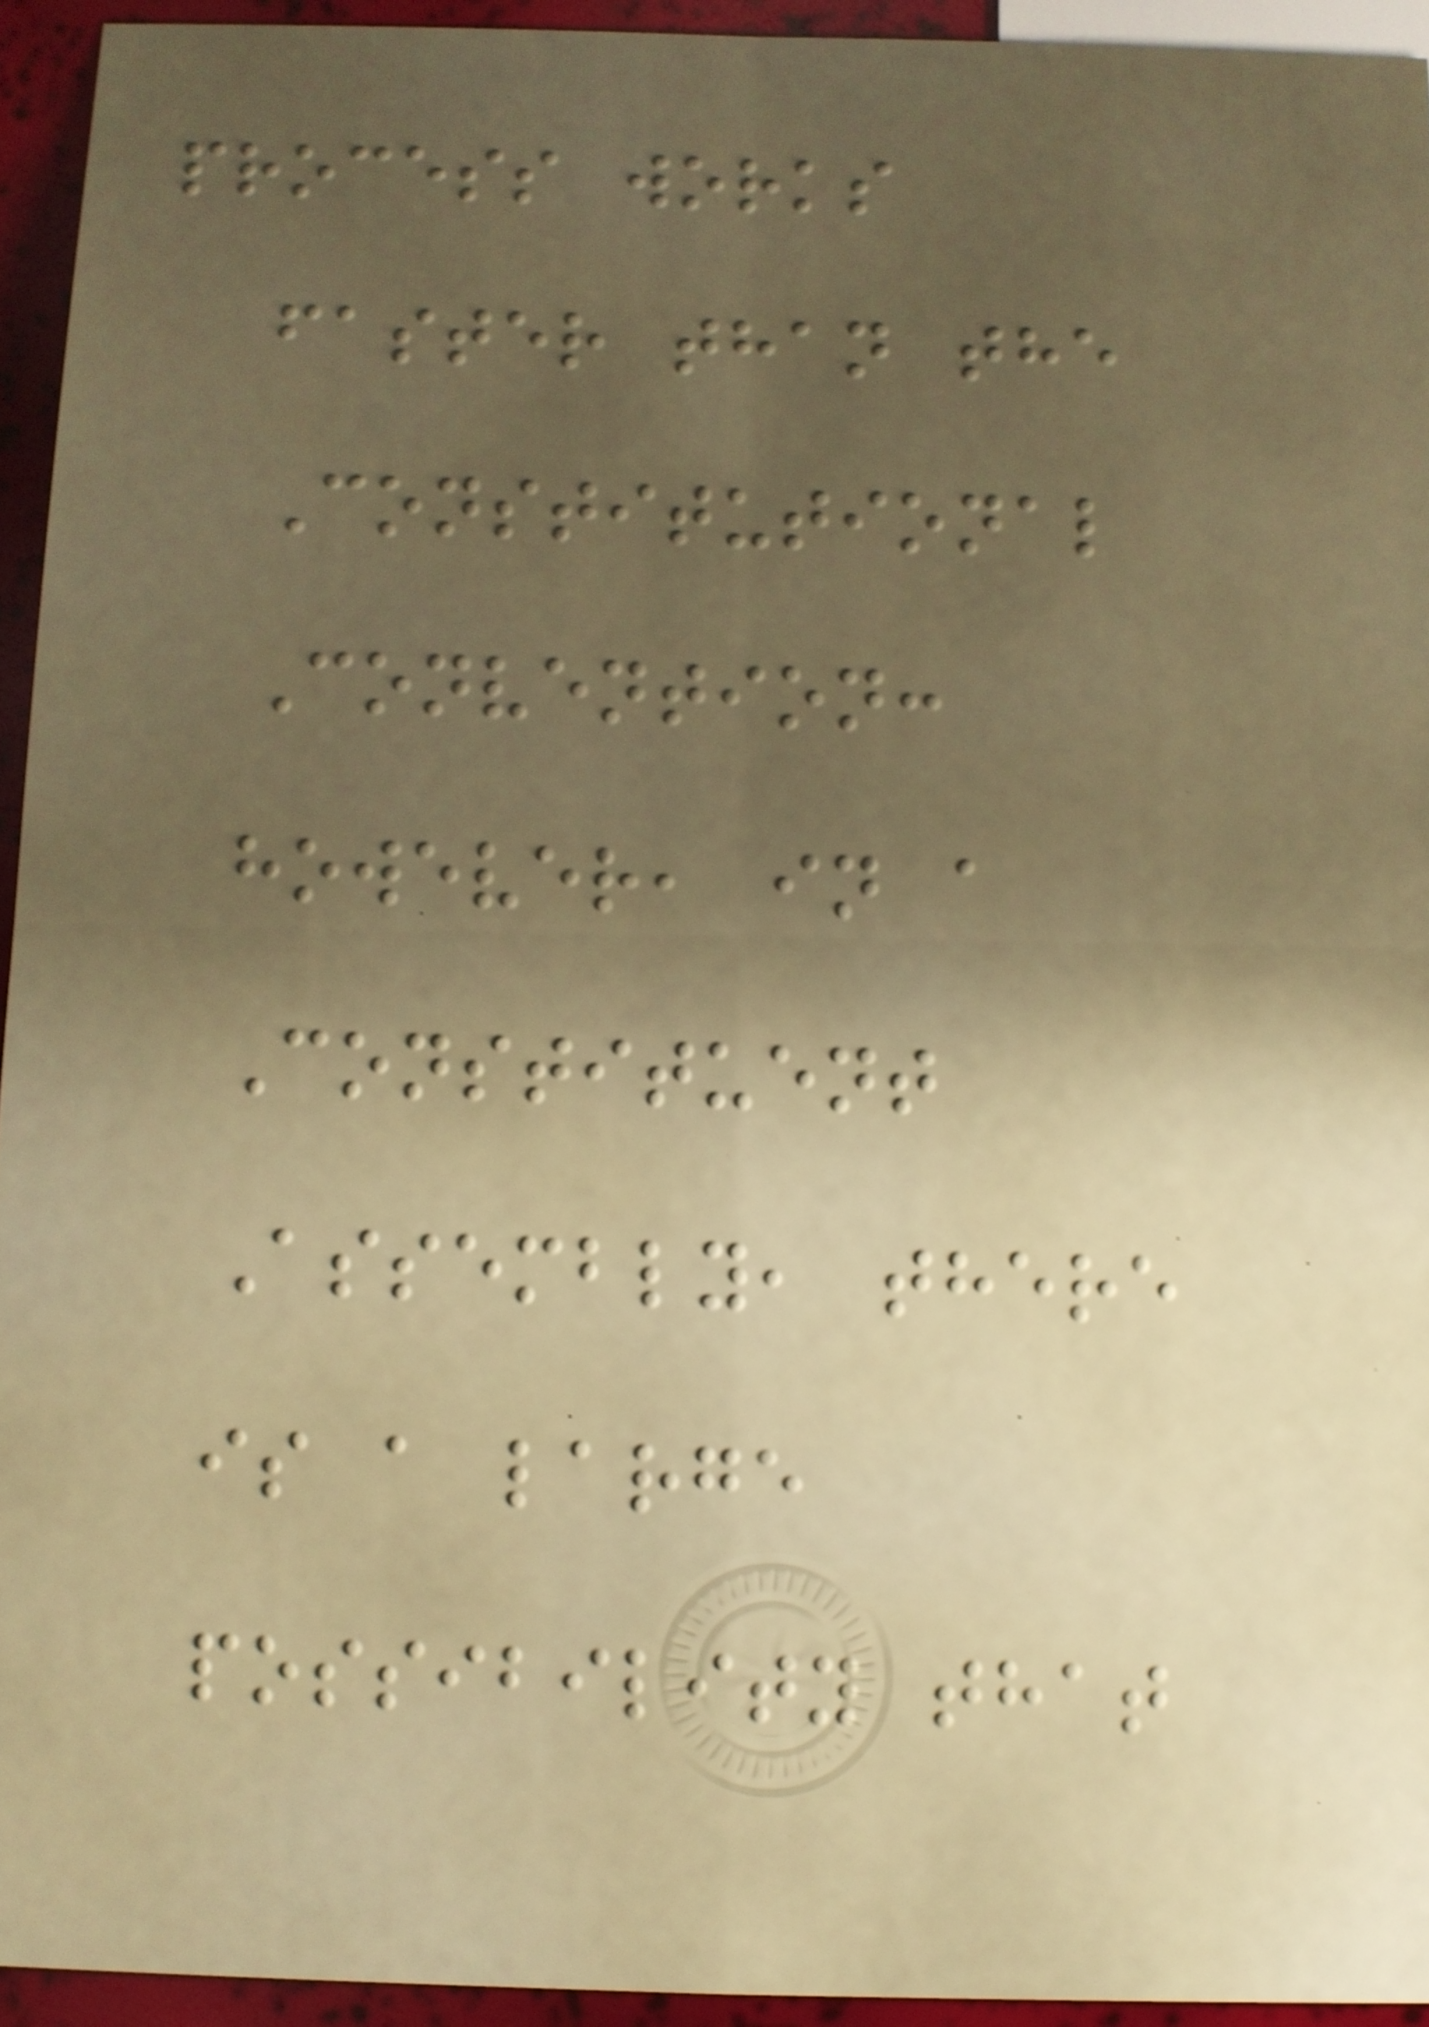process works
faster than the
Constitutional
Convention:
however, in a
Constituent
Assembly, there
is a large
possibility that
